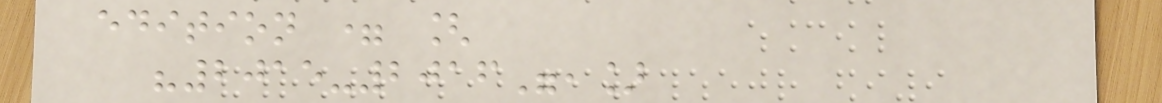edition = [
"2015-2016",]
